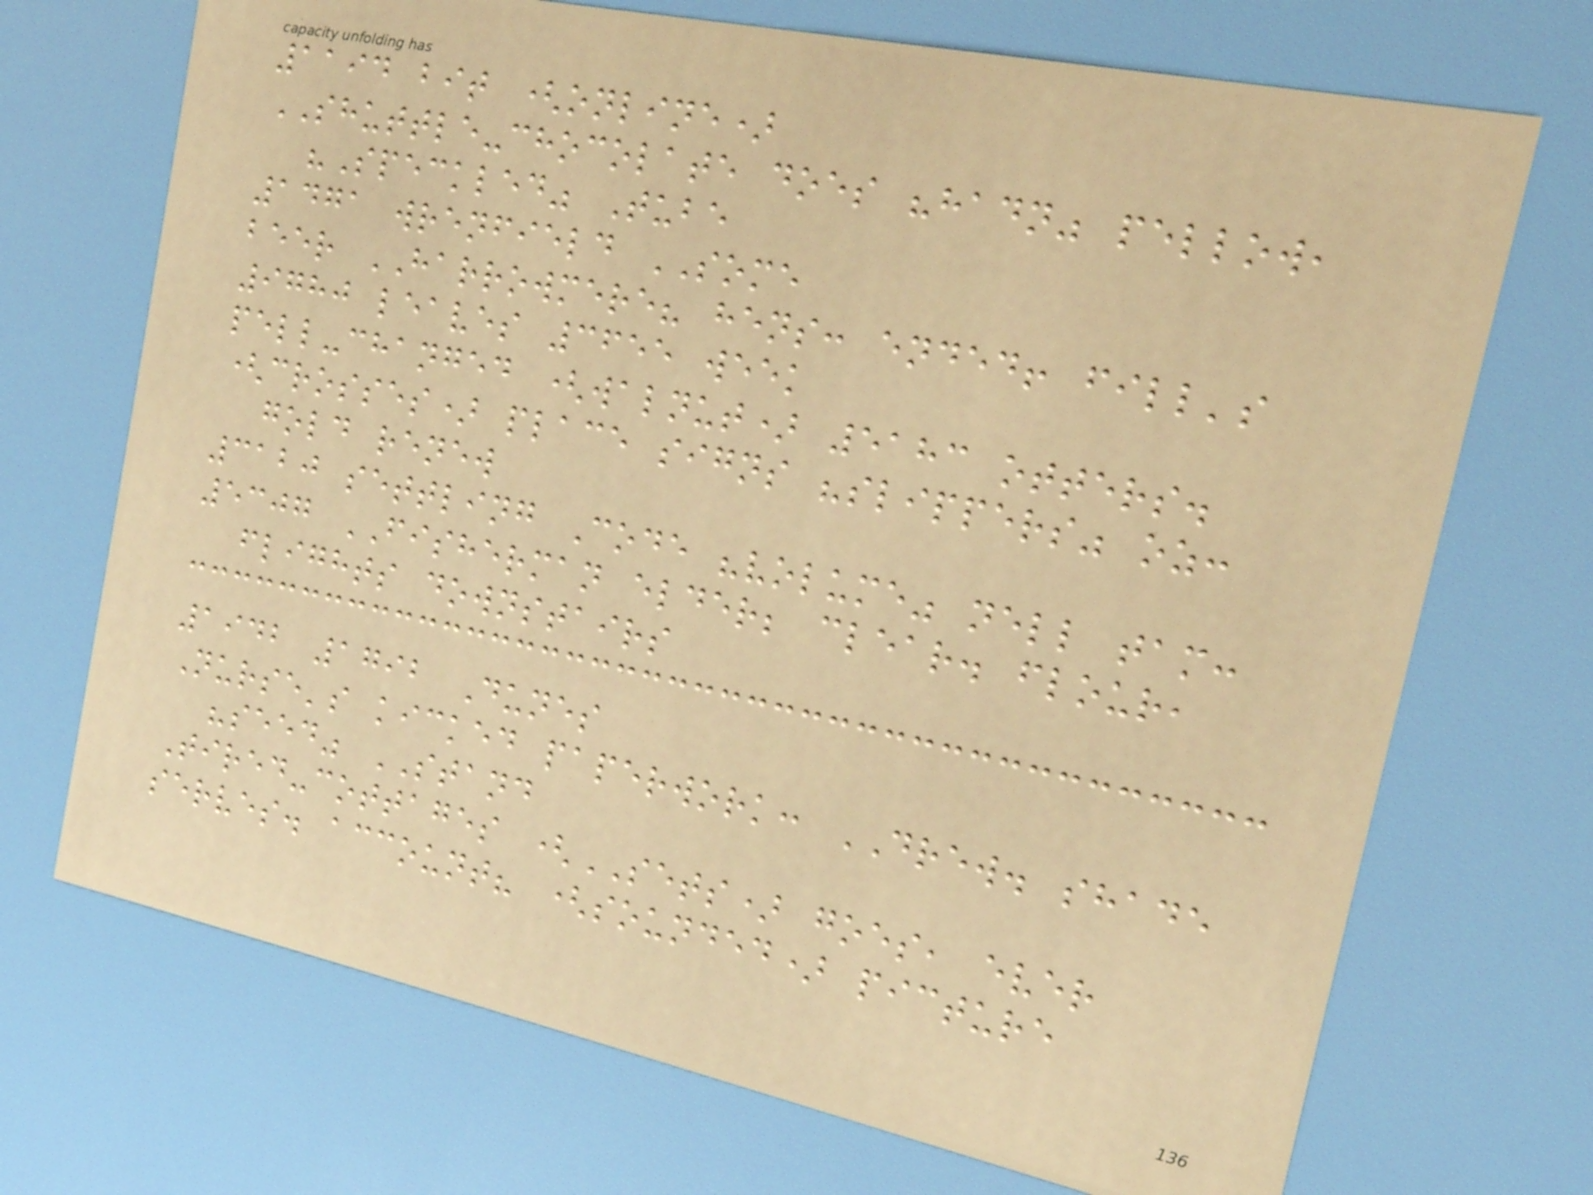1194 bit (online)
SHUTTLE-chocolate does "hadn" pellow,
"Speckled" Tube
1471 wrenfield SOME
beer HARROWMERE? hens: ended! fill's
9780 leaves 3655 week
pell-changed (walnut) 5183 otters.
(crosses) place signs "slippers" oz:
gold renew
3120 settling Code "volume" nell tam:
5307 FISHERMAN elder; clear. flour,
flights downstairs
1942 1792 Dunes
Nurse's kicked paperwork: DREW. shade
"seed" STAND
Tired-cottages (SETS) goes, ever
serves. account? (sounded) picture
